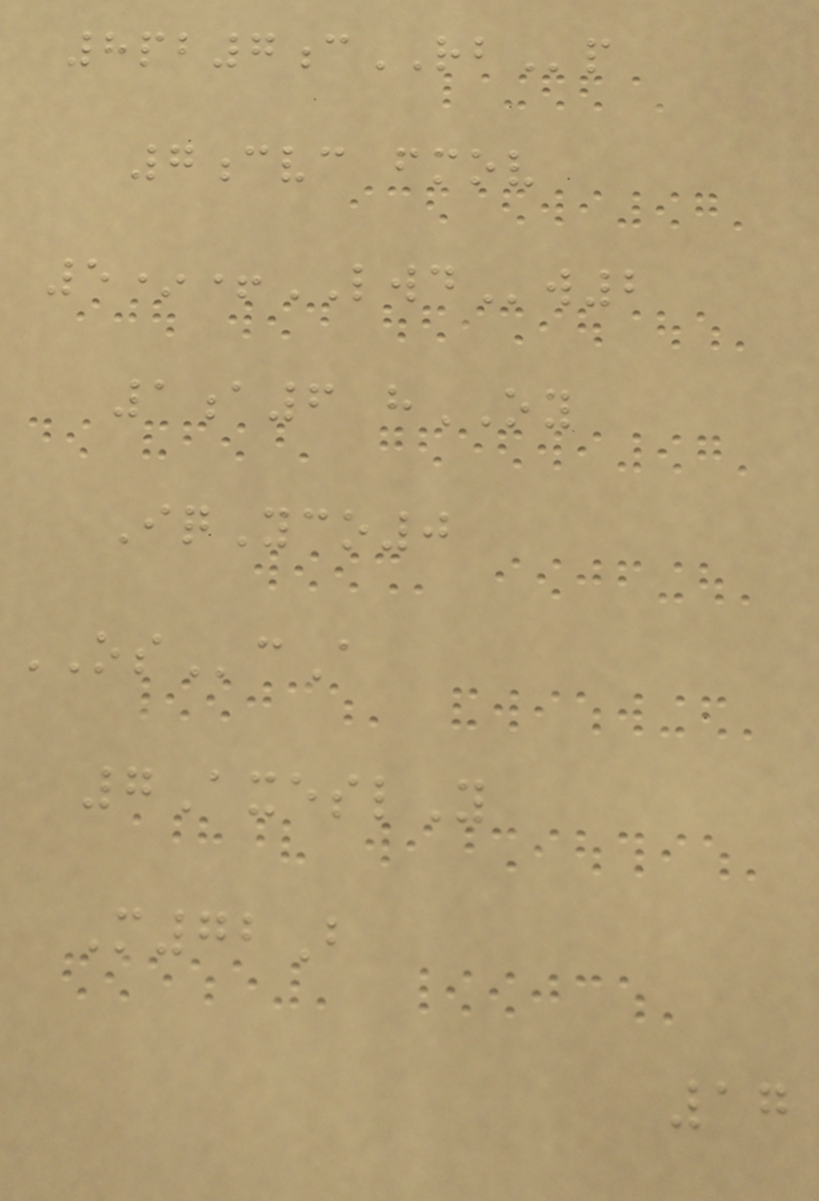8pb7cRBp
7cvc fmov
5*+LWDw2
1a6 hOY
IqYco0
OScA
7AxeslY
M72B
17
